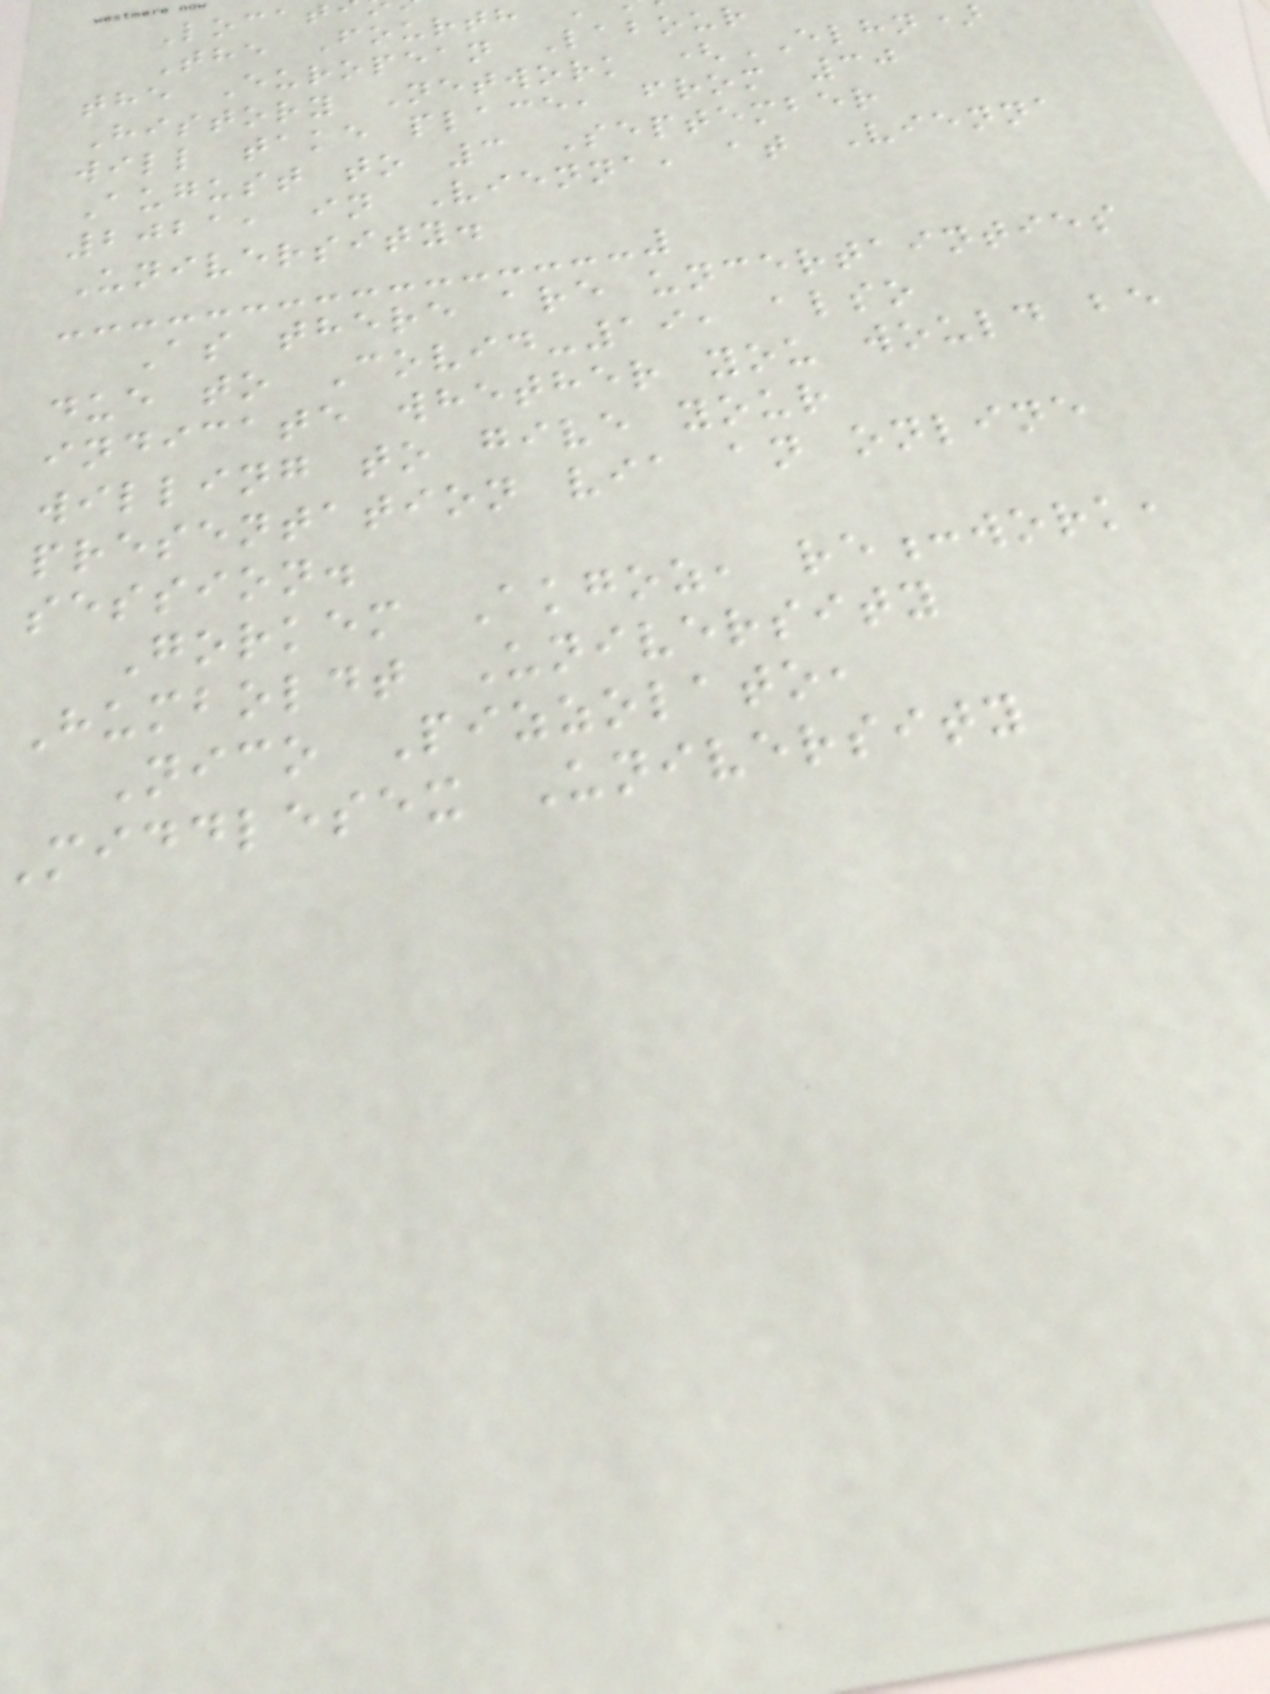Locat
The Fourth
the European Labour
History Network (ELHN)
will take place, from 30
August to 3 September
2021, in Vienna, at Vienna
University.
As there are uncertainties
due to Covid-19, also
indicate whether you would be
willing to give your
presentation via an online
session.
Gorkem Akgoz, re:work,
Humboldt University
Nico Pizzolato,
middlesex University
